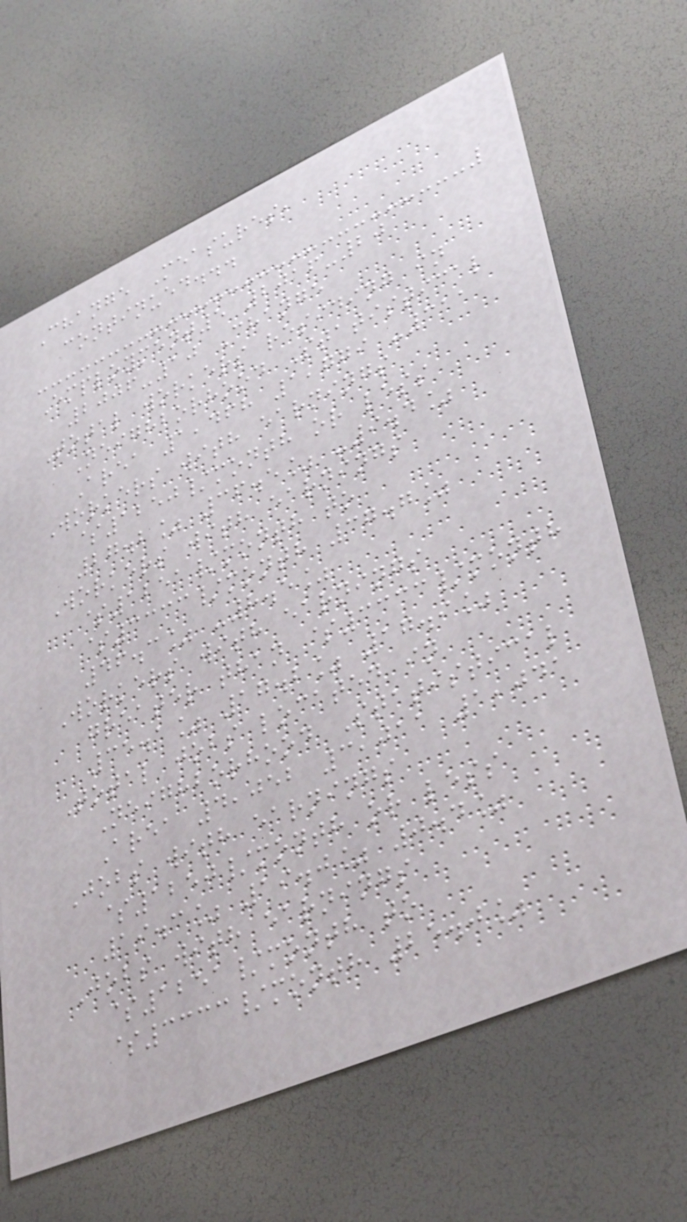Change Measures,
continued...
Employment5 2016-20
2006-10 Change
Total workers residing in
Neighborhood Statistical
Area 1,468 1,779 -311
Workers with earnings
$1250/month or less
27.2% 36.5% -9.4%
Workers with earnings
$1251/month to
$3333/month 37.7%
46.3% -8.5%
Workers with earnings
greater than $3333/month
35.1% 17.2% 17.9%
Total jobs located in
Neighborhood Statistical
Area 4,052 3,011 1,041
Jobs with earnings
$1250/month or less
19.3% 19.0% 0.4%
Jobs with earnings
$1251/month to
$3333/month 25.0%
